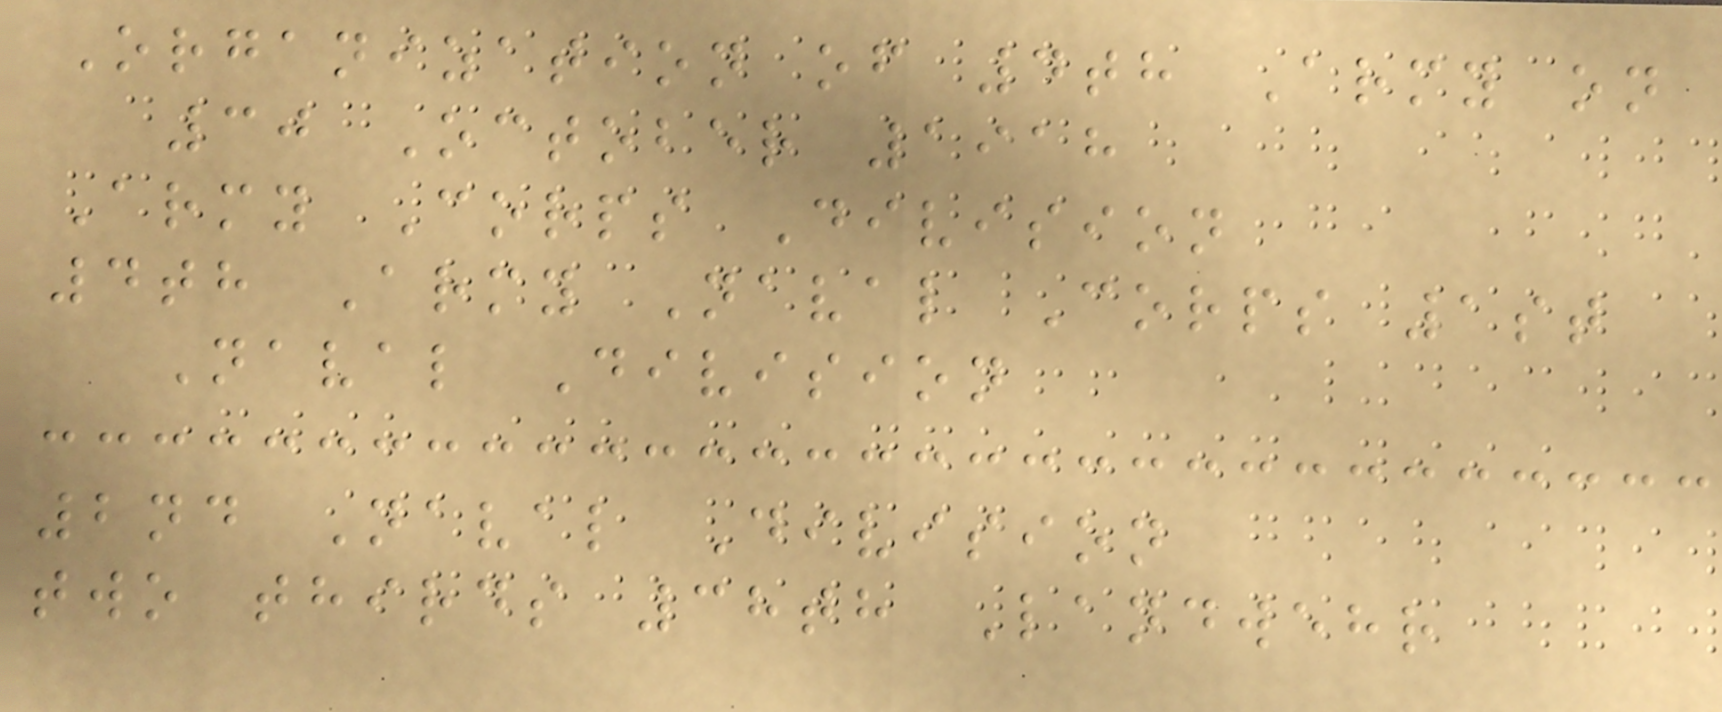Organization of 4th Army on
30 October 1918
Army Corps Division
4th Army Naval Corps 1st
Naval Division
2nd Naval Division
two thirds 38th Landwehr
